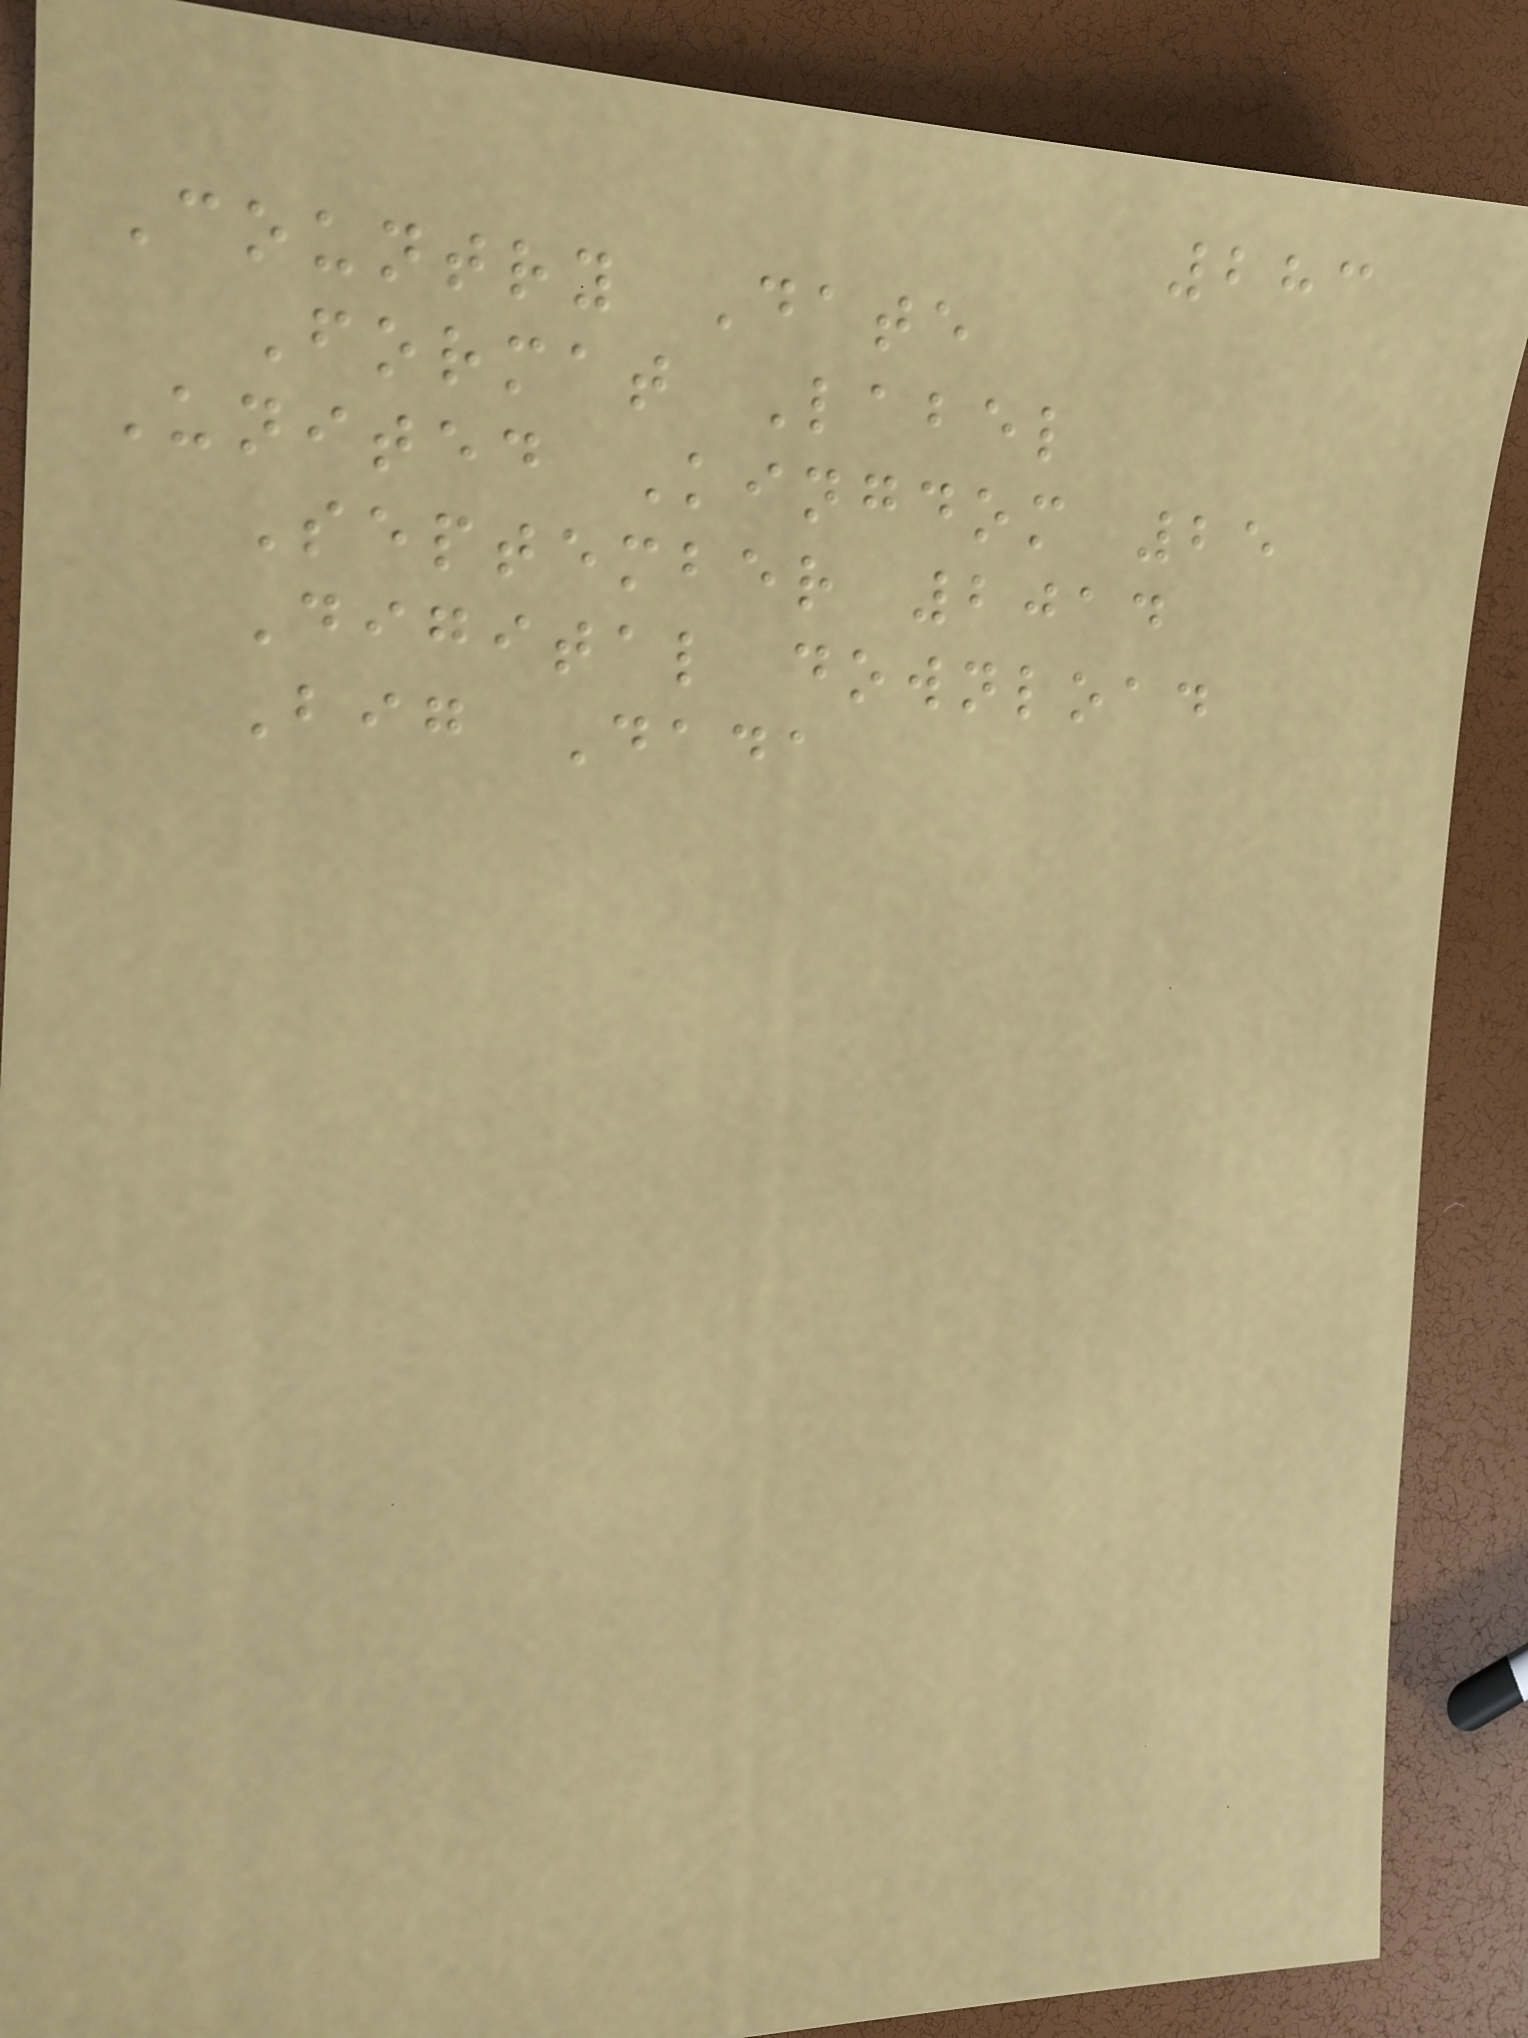283
Country Date
Format Label
United Kingdom 25
September 2014
Digital download
Big Dada
